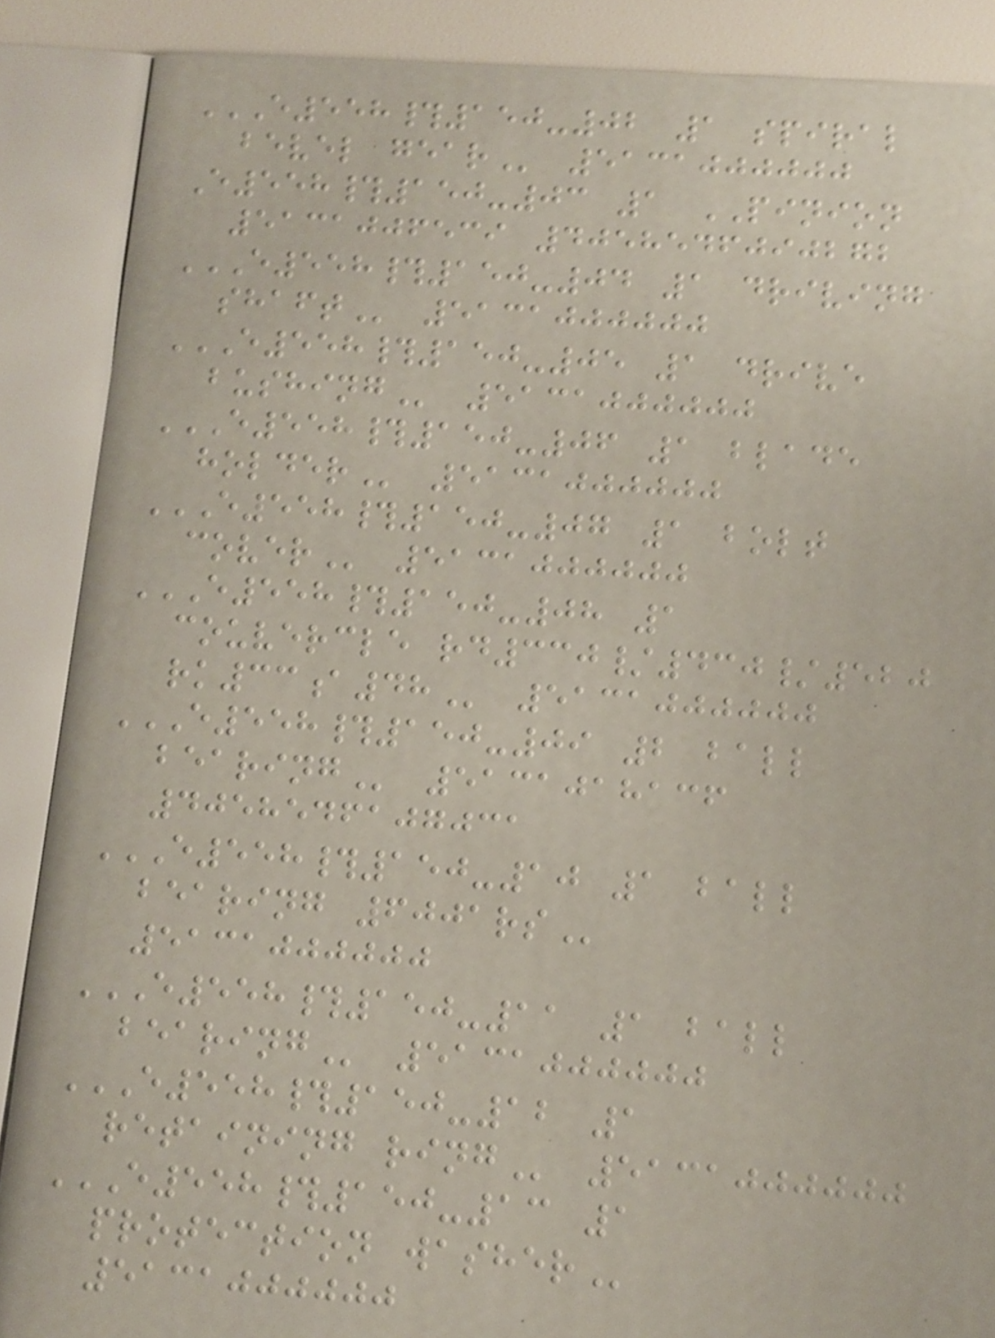E558#150-02 1 SPIRAL
BEVEL GEAR 5131000000
E558#150-03 1 PINION
5131006539 4058546090272
E558#150-04 1 DRIVING
SHAFT 5131000000
E558#150-05 1 DRIVE
BUSHING 5131000000
E558#150-06 1 BLADE
HOLDER 5131000000
E558#150-07 1 BOLT
COVER 5131000000
E558#150-08 1
COUVERCLE RD330/430/520
RK33A48 5131000000
E558#150-09 2 BALL
BEARING 5131018136
4058546107031
E558#150-10 1 BALL
BEARING 6001RS
5131000000
E558#150-11 1 BALL
BEARING 5131000000
E558#150-12 1
RETAINING RING 5131000000
E558#150-13 1
PROTECTION WASHER
5131000000
